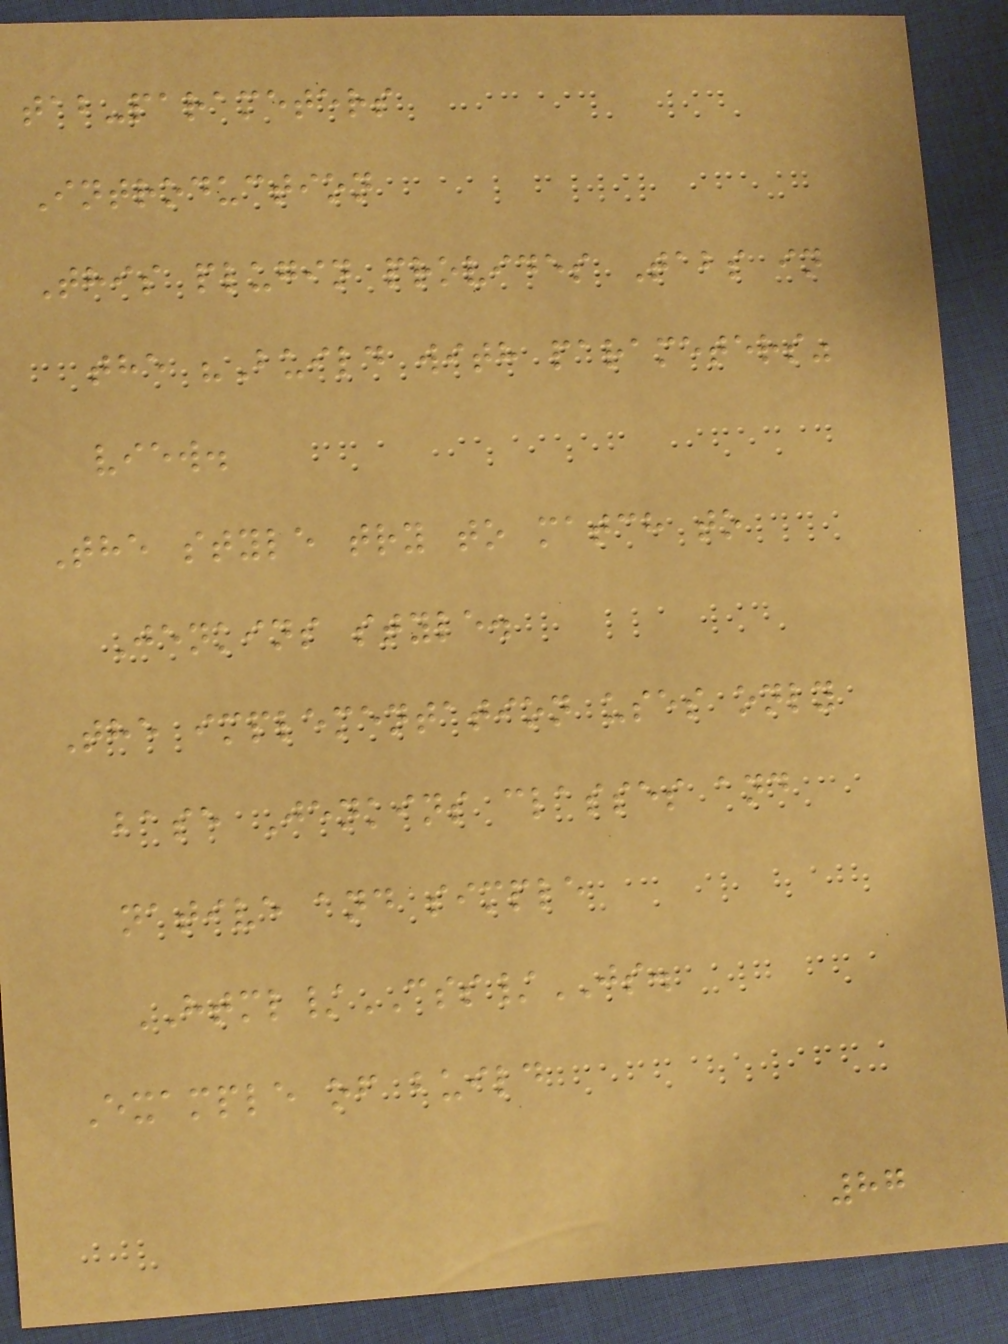tab-parameters
Introduction
This plugin provides Tabs in
the "Build with parameters"
view.
The style try to match to
Jenkins style.
The implementation uses only
base Jenkins classes and
native and simple
HTML/CSS/JS.
Example of build
87
